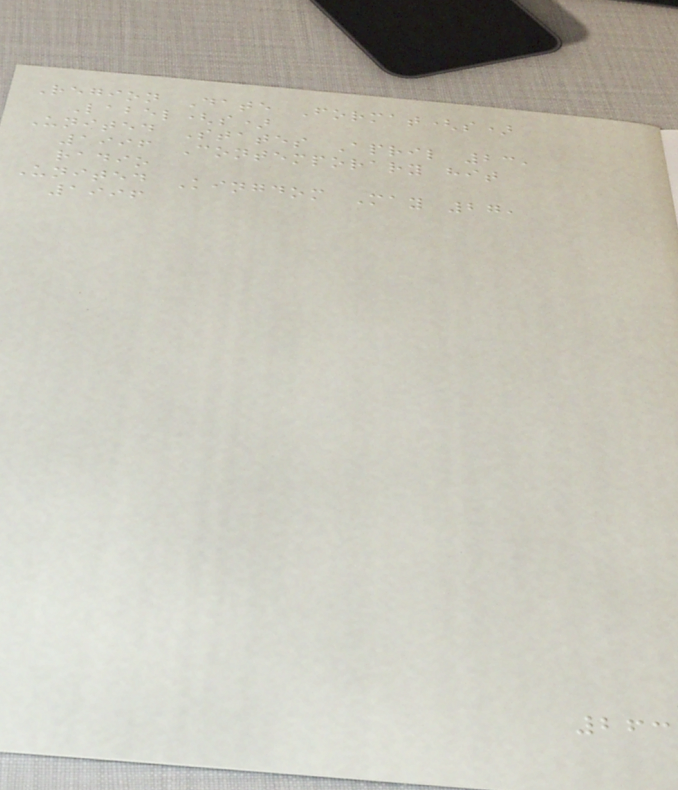Region Date Format(s)
Label(s)
United States April 23,
1996 Contemporary hit
radio
United Kingdom May 27,
1996
263
